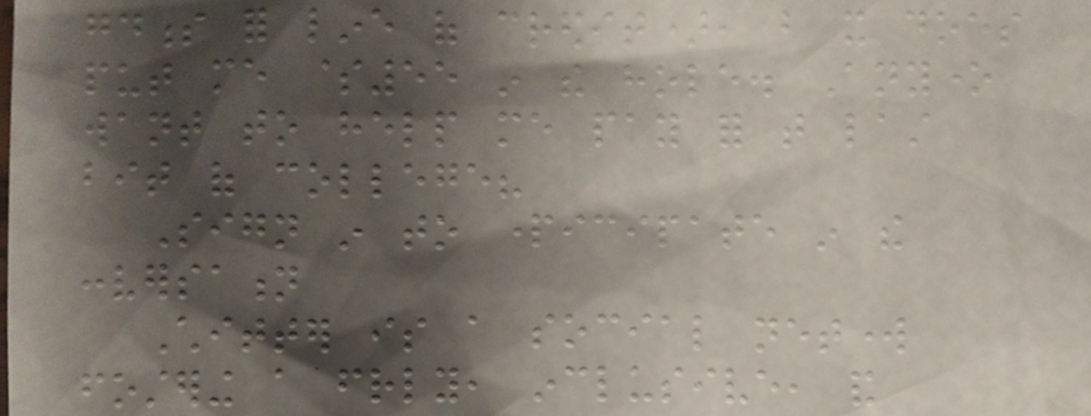goodness for line of credit), but it does
put me $55 in the hole. Anyone
want to help me pay for that last
bit of college?
Sign in to participate in the
conversation
Chitter is a social network
fostering a friendly, inclusive, and
